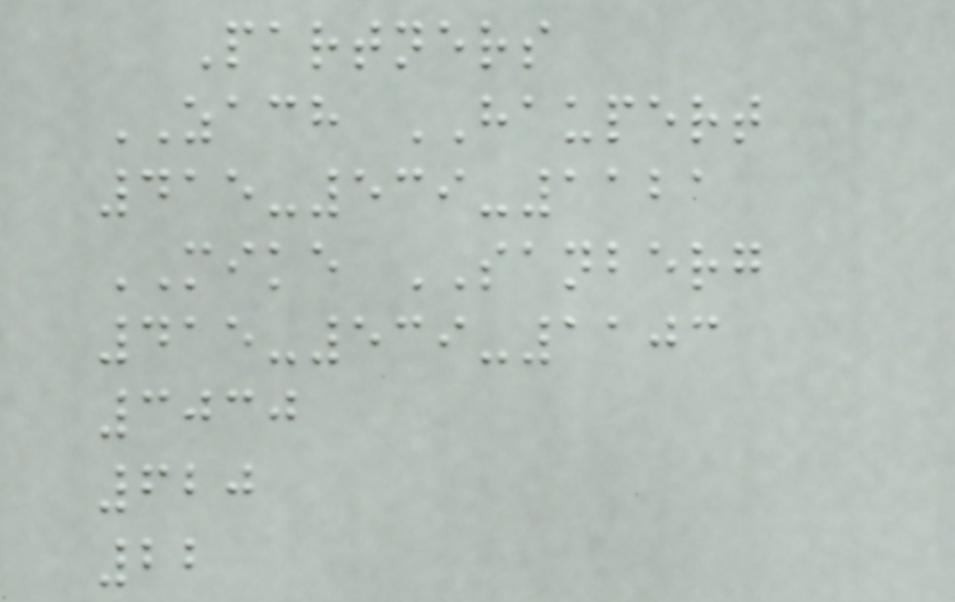Partners
ZACH HAUPERT
415-539-1121
MIKE SANBERG
415-539-1103
3030
620
22
